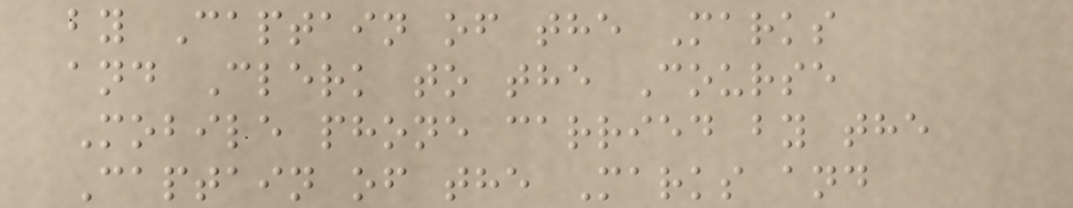by Captain of the Marks
and Clerk to the Course
Mobile phone carried by the
Captain of the Marks and
